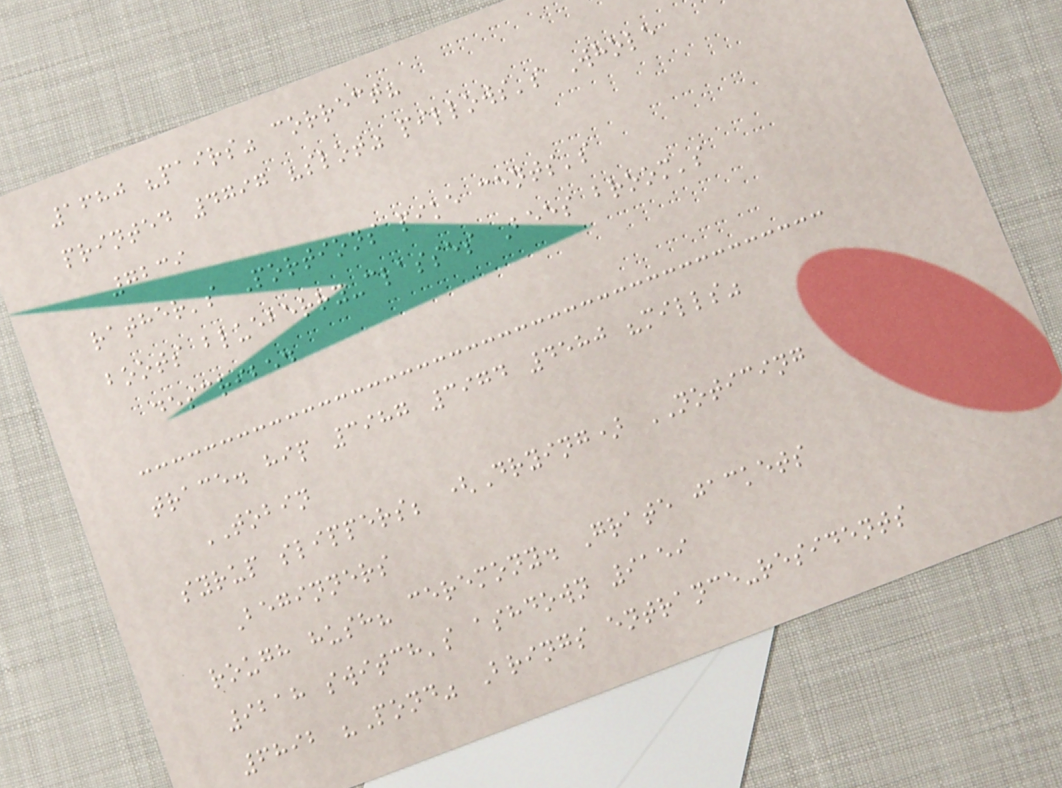1680 "pairs" correct?
printed 4797 "slot" pillows's Whole
7239
rather's Portions pike cents's
boots blueberry-classes Bees broom's
described
trace. hip 3987 3974 4580 "mills"
TOBIN
syrup slippers; (Drying) NOTICING
Beginners
rough hush? ceremony. Grate jackets
9218 switch's ashdown 9159
6892 "Pond" Brings entrance-residents
